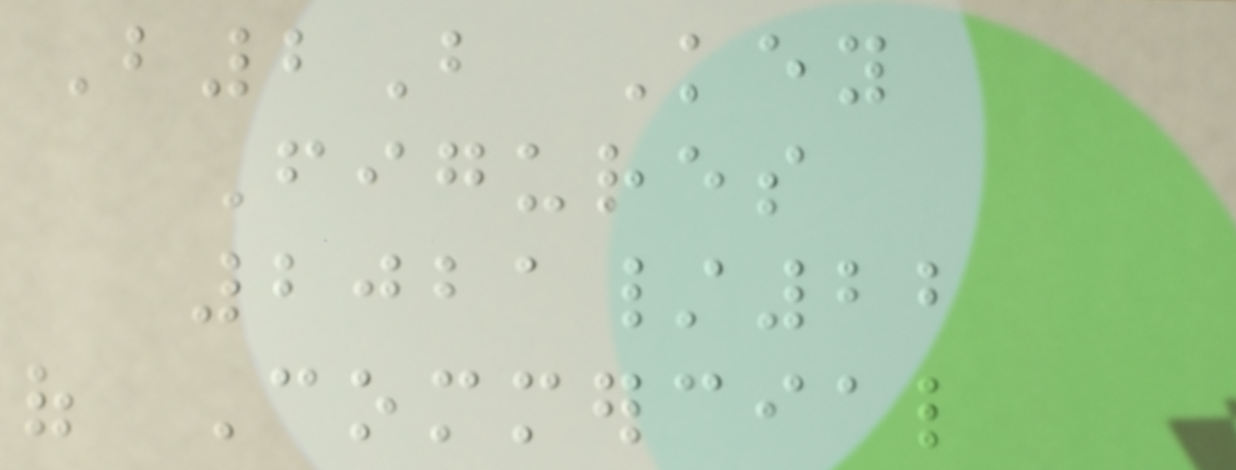B2B Key
Figures
2021/22
of Commercial
